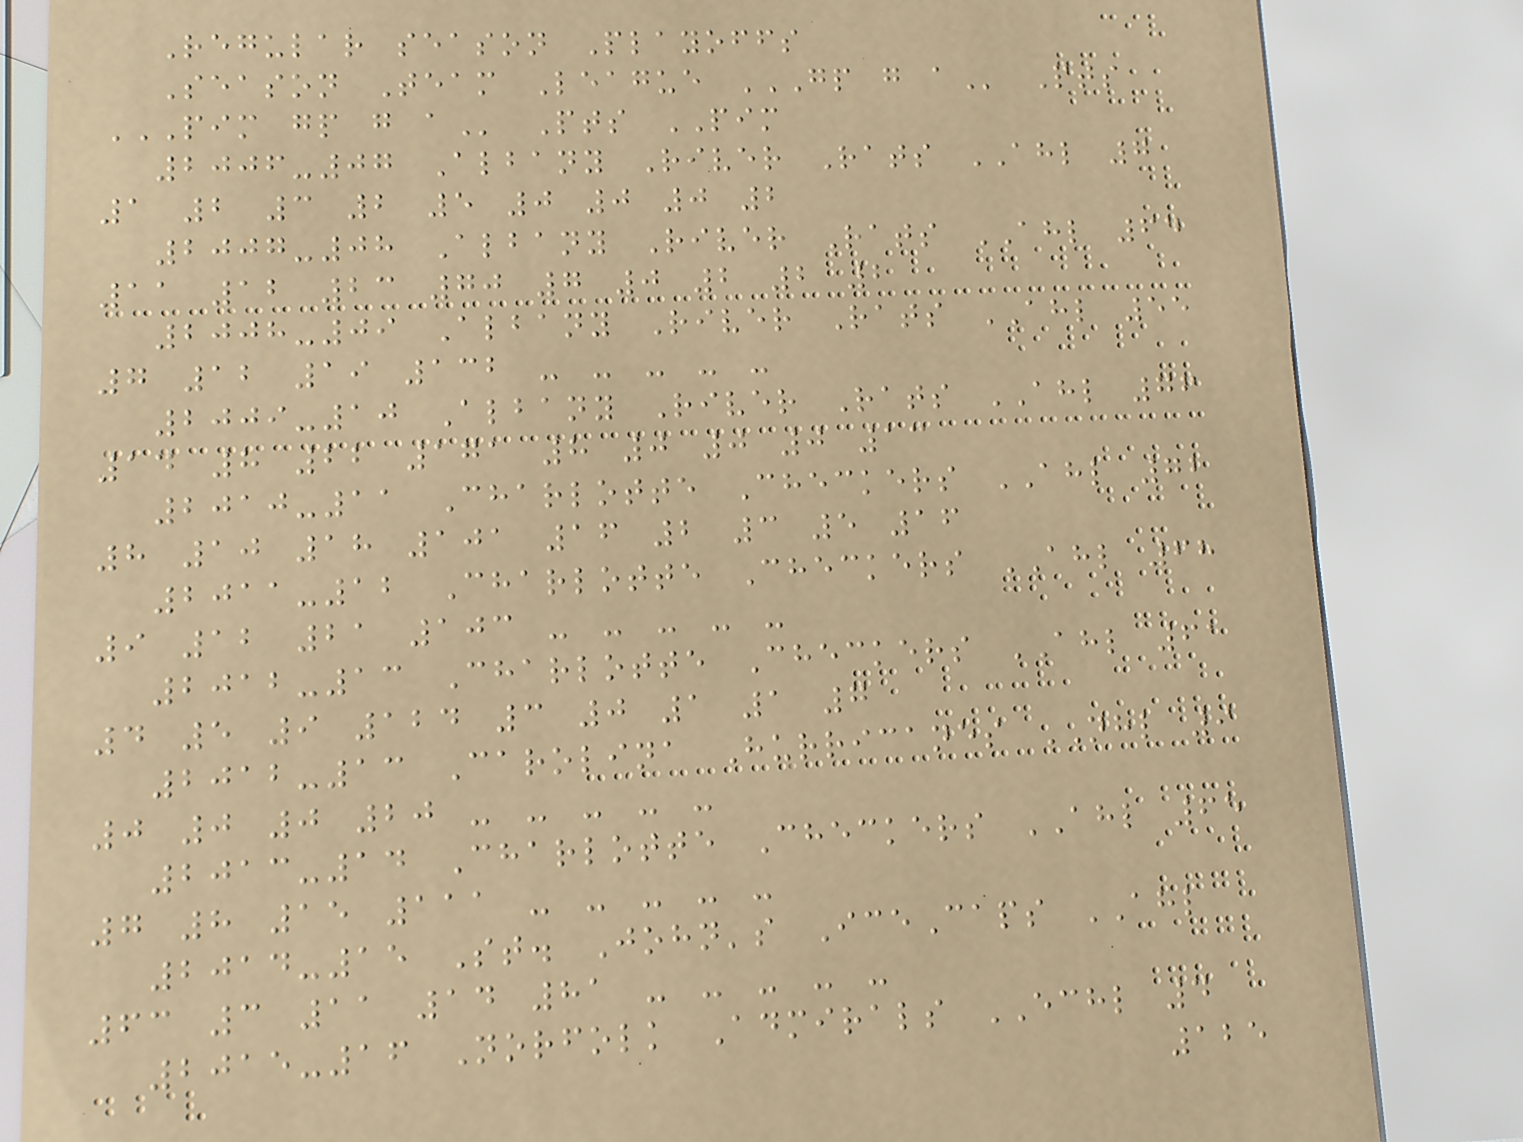Regular season Playoffs
Season Team League GP G A Pts
PIM GP G A Pts PIM
2006-07 Albany River Rats AHL 7
1 2 3 2 5 0 0 0 2
2007-08 Albany River Rats AHL 64
11 12 23 70 7 0 2 2 2
2008-09 Albany River Rats AHL 55
7 12 19 132 - - - - -
2009-10 Albany River Rats AHL 76
14 8 22 171 8 0 0 0 13
2010-11 Charlotte Checkers AHL 72
8 10 18 101 16 2 3 5 16
2011-12 Charlotte Checkers AHL 68
9 12 21 103 - - - - -
2012-13 Charlotte Checkers AHL 61
4 5 9 124 3 0 1 1 7
2012-13 Carolina Hurricanes NHL 9
0 0 0 20 - - - - -
2013-14 Charlotte Checkers AHL 65
7 8 15 111 - - - - -
2014-15 St. John's IceCaps AHL
63 3 11 14 81 - - - - -
2015-16 Norfolk Admirals ECHL 4
125
